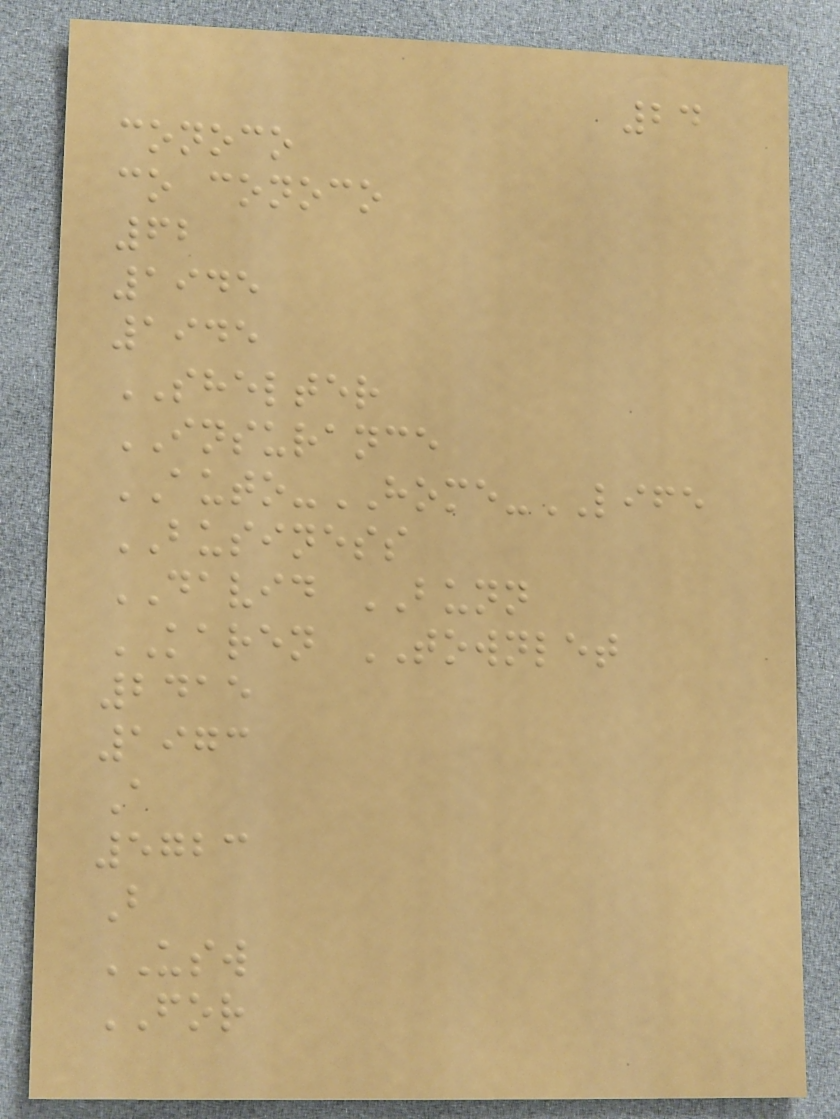24
conoco
co conoco
62
1945
1945
SHELTER
INSURANCE
AUTO-HOME-LIFE
BUSINESS
DAVID BUNN
KAREN TOWNLET
2415
1973
A
5723
B
USW
FOR
